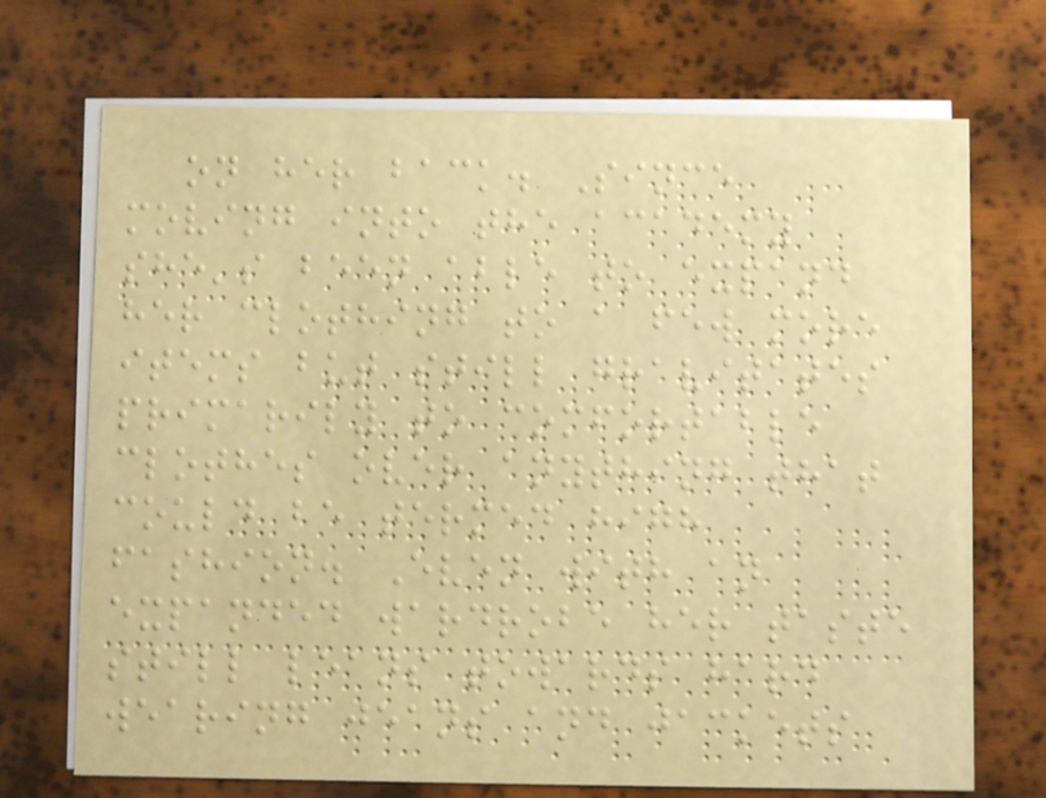on her back. Since
moving into the academy
she's been able to expand
her clothing to a few more
items but still gravitates
primarily to comfortable
clothes over anything that
could be termed high
fashion. Even with an
expanded wardrobe her taste
still leans towards hard
wearing jeans and jackets
